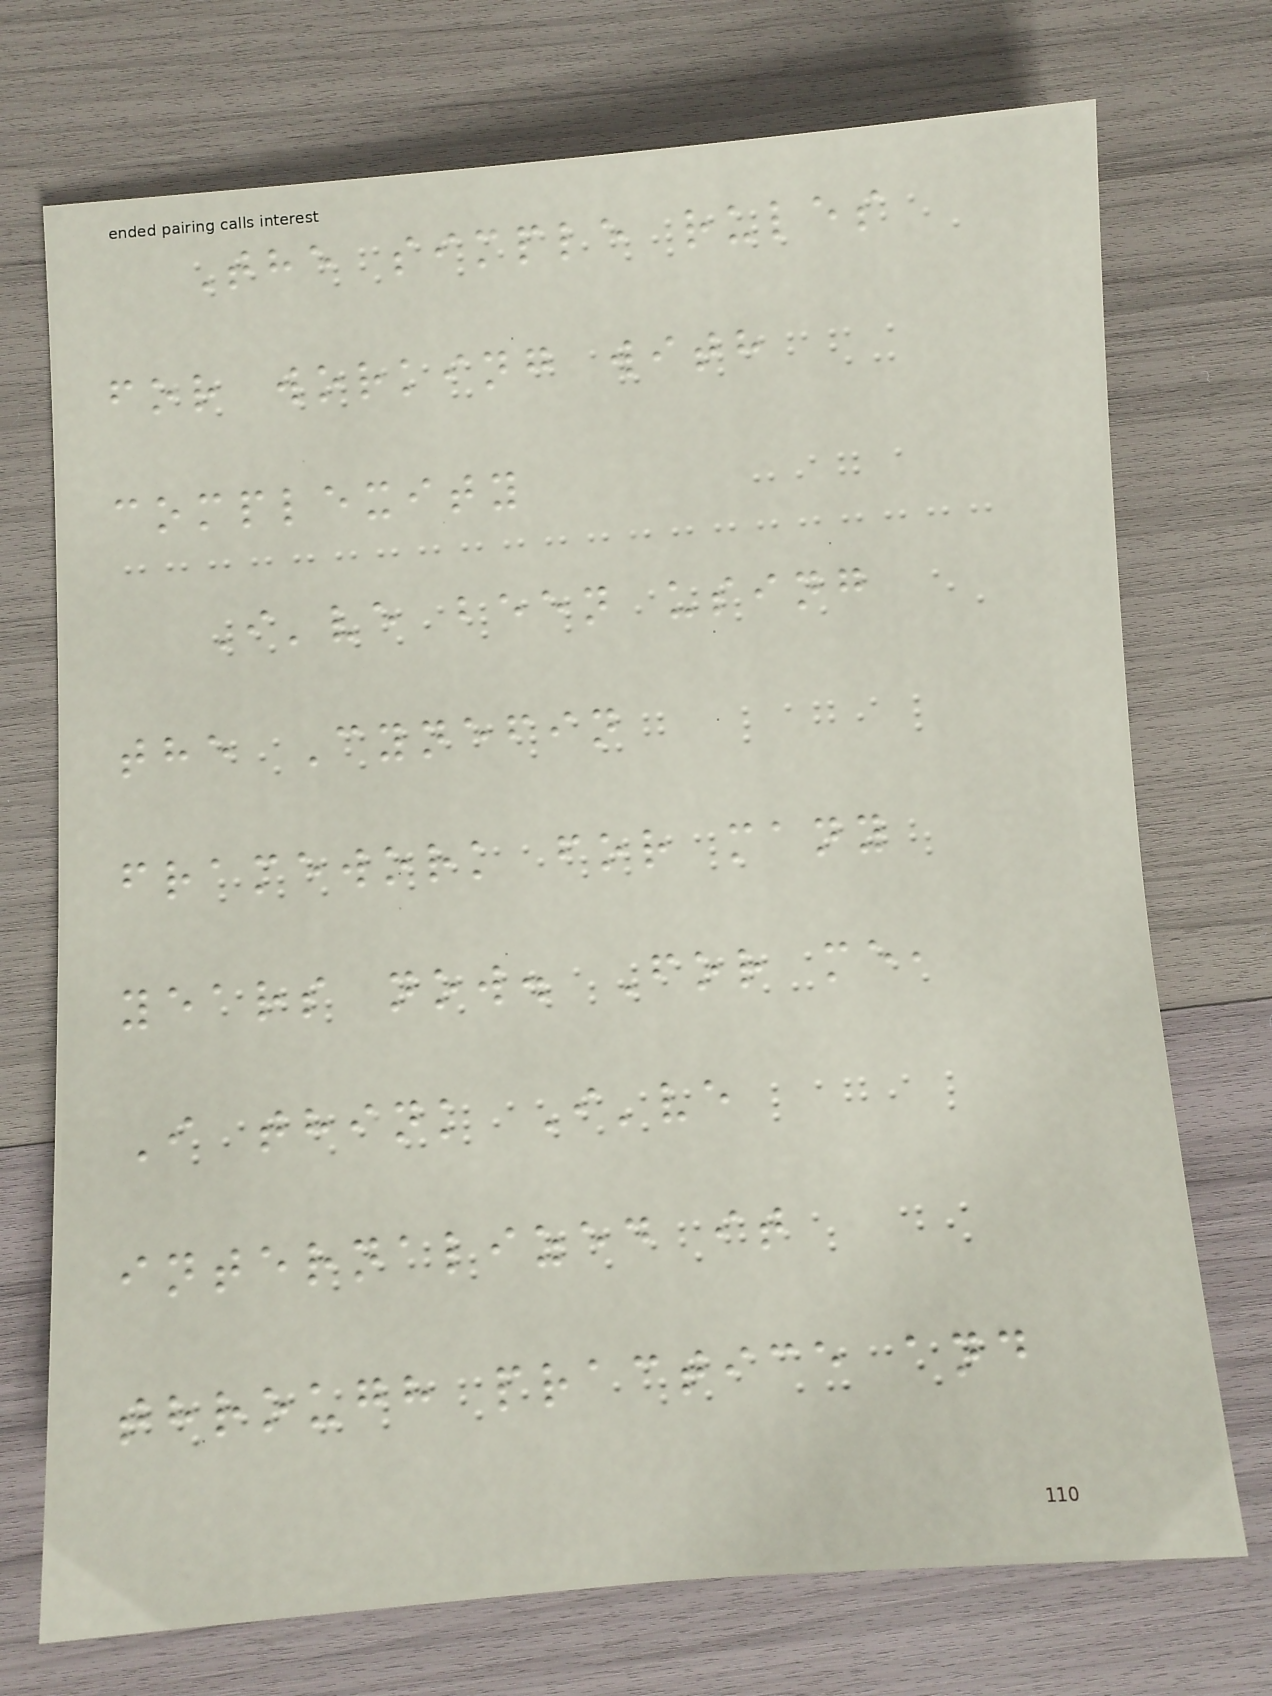The simple rules
for working with
complexity
I've been using
the Cynefin
framework for many
years now. For me,
I think I've
internalized it
through practice and
